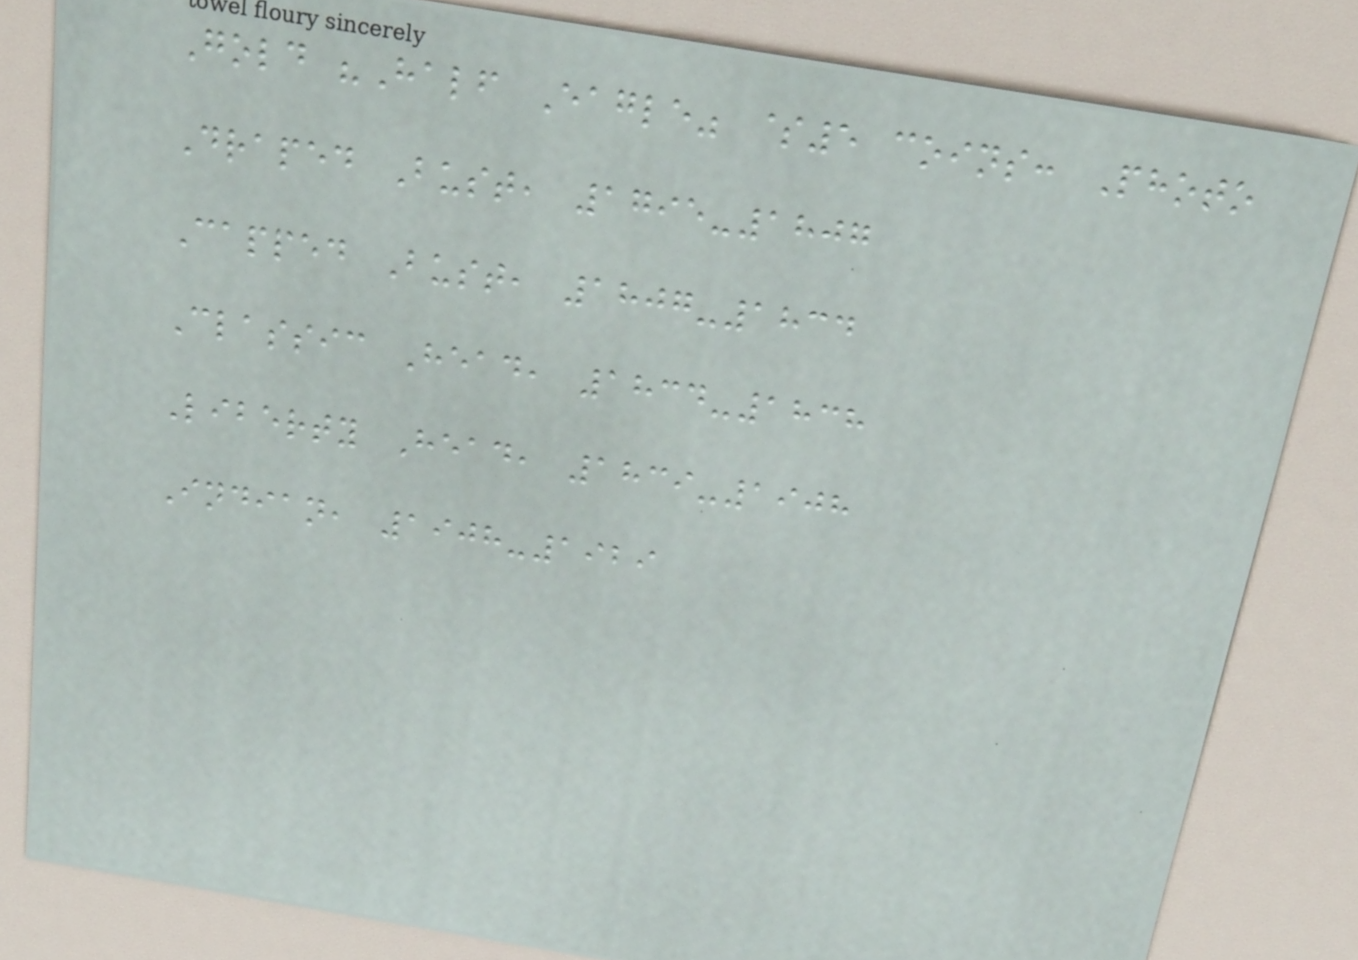Gold "Half Eagle" $5 coins: Photo
Draped Bust, 1795-1807
Capped Bust, 1807-1834
Classic Head, 1834-1838
Liberty Head, 1839-1908
Indian, 1908-1929
